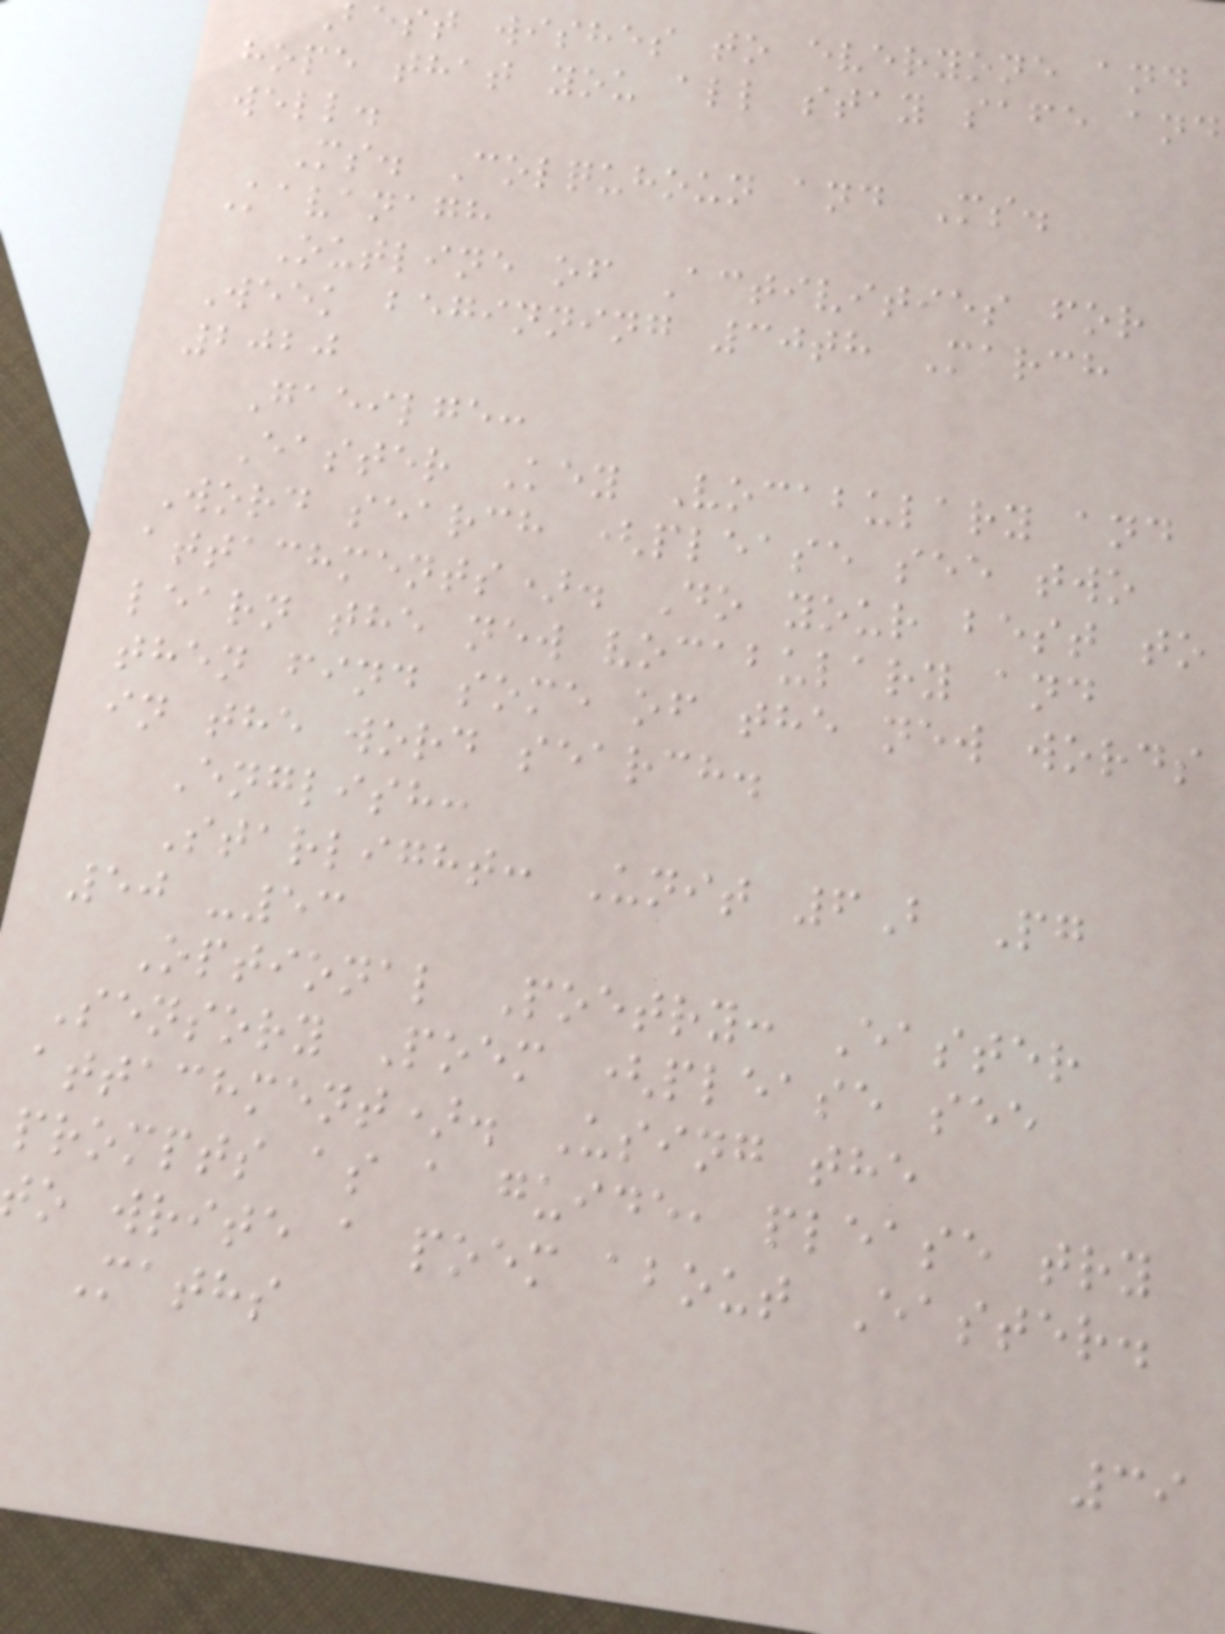best wishes to everyone and
hope that you all stay safe and
well.
Ms. Colquhoun and Ms.
Kavanagh
Outline of Activities for
Week beginning 30th March
2020
Gaeilge:
Easter Key Vocabulary and
Word search (please see two
attachments). Do your best to
learn the new vocabulary and
then find some of the new words
in the word search.
English:
Starlight: Unit 6B Pg
50 -53
Optional Poetry: Easter
Sensory Poem (please see
attachment). Using the
prompts as a guide, please try
o write a poem about Easter.
Maths
39
